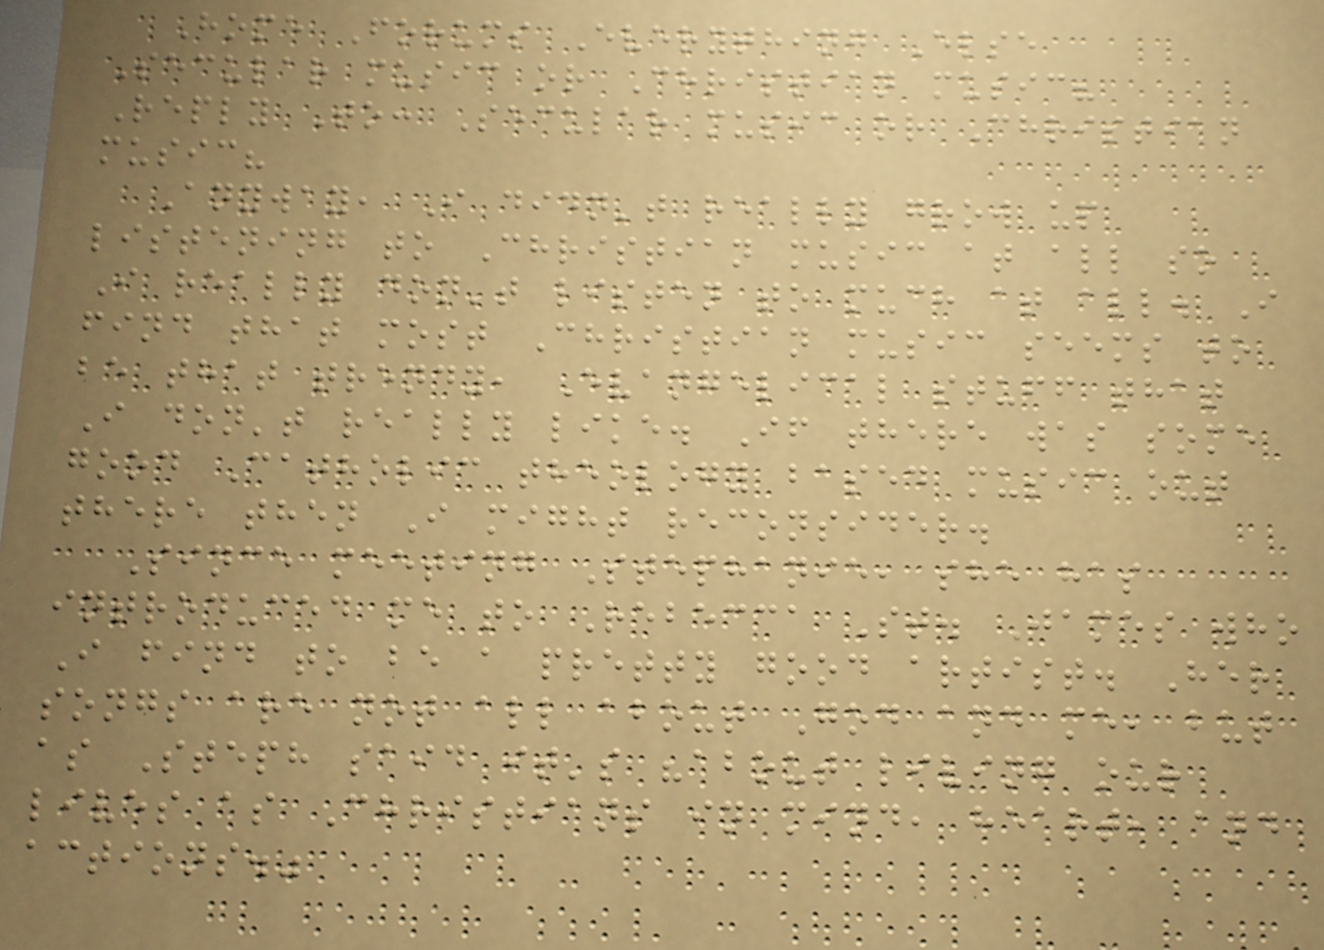Home Forums Everything Else
Secular music or Christian music?
Reply To: Secular music or Christian
music?
Anyway, I didn't really grow up
listening to Christian music at all so
I really don't listen to much at all. I
find that most Christian music seems to
be that trendy, Evangelical stuff that
I don't really like. If there was some
good Catholic theology based music out
there then I might reconsider.
Since meeting Stephanie, she has
introduced me to Rebecca St. James who
I find to be a pretty good artist. Her
songs are not all about God and me, but
as Steph said it's "about living our
lives as Christians in mind, heart, and
actions."
